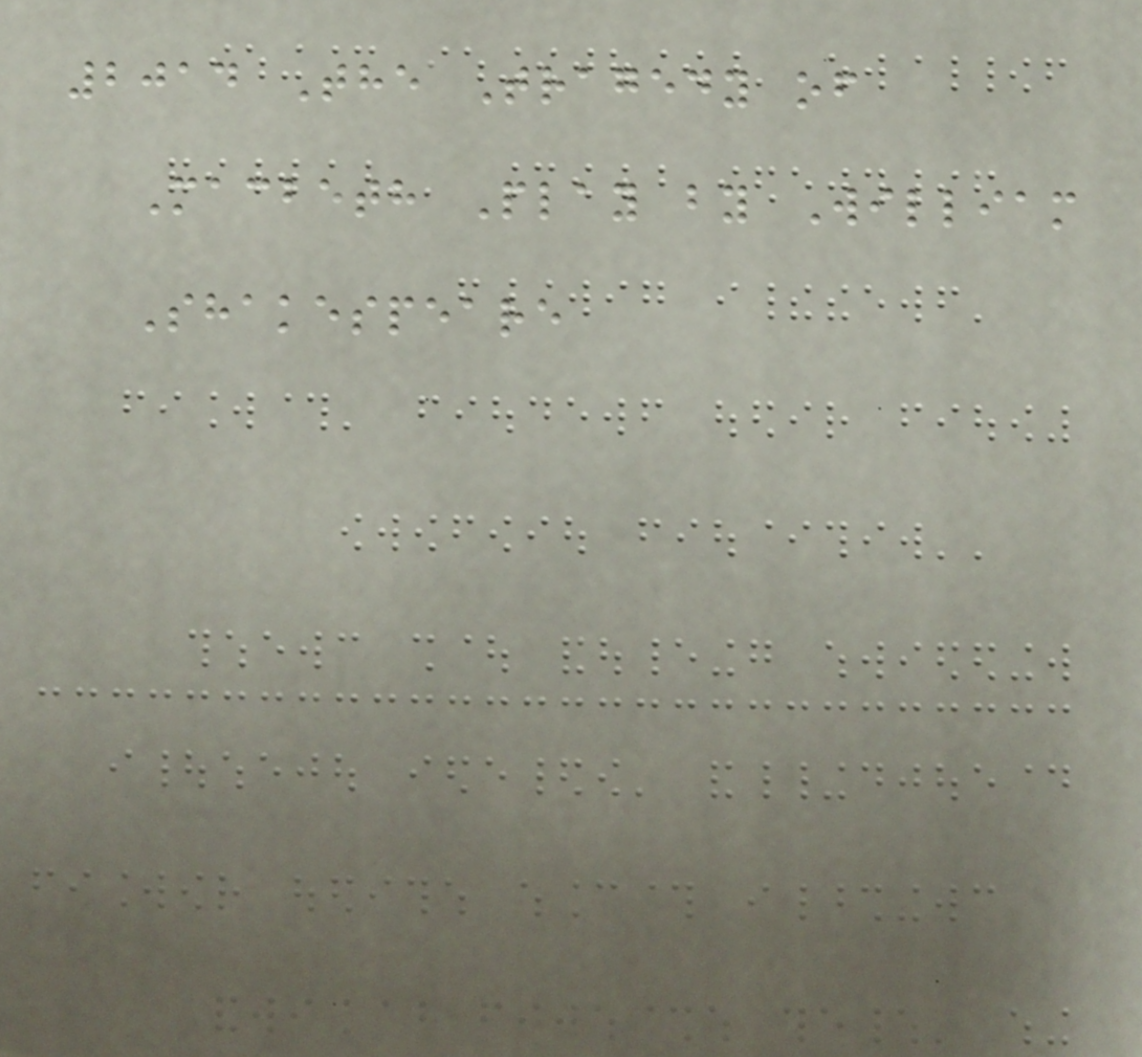2014 The Tragedy of
Macbeth Play by William
Shakespeare
